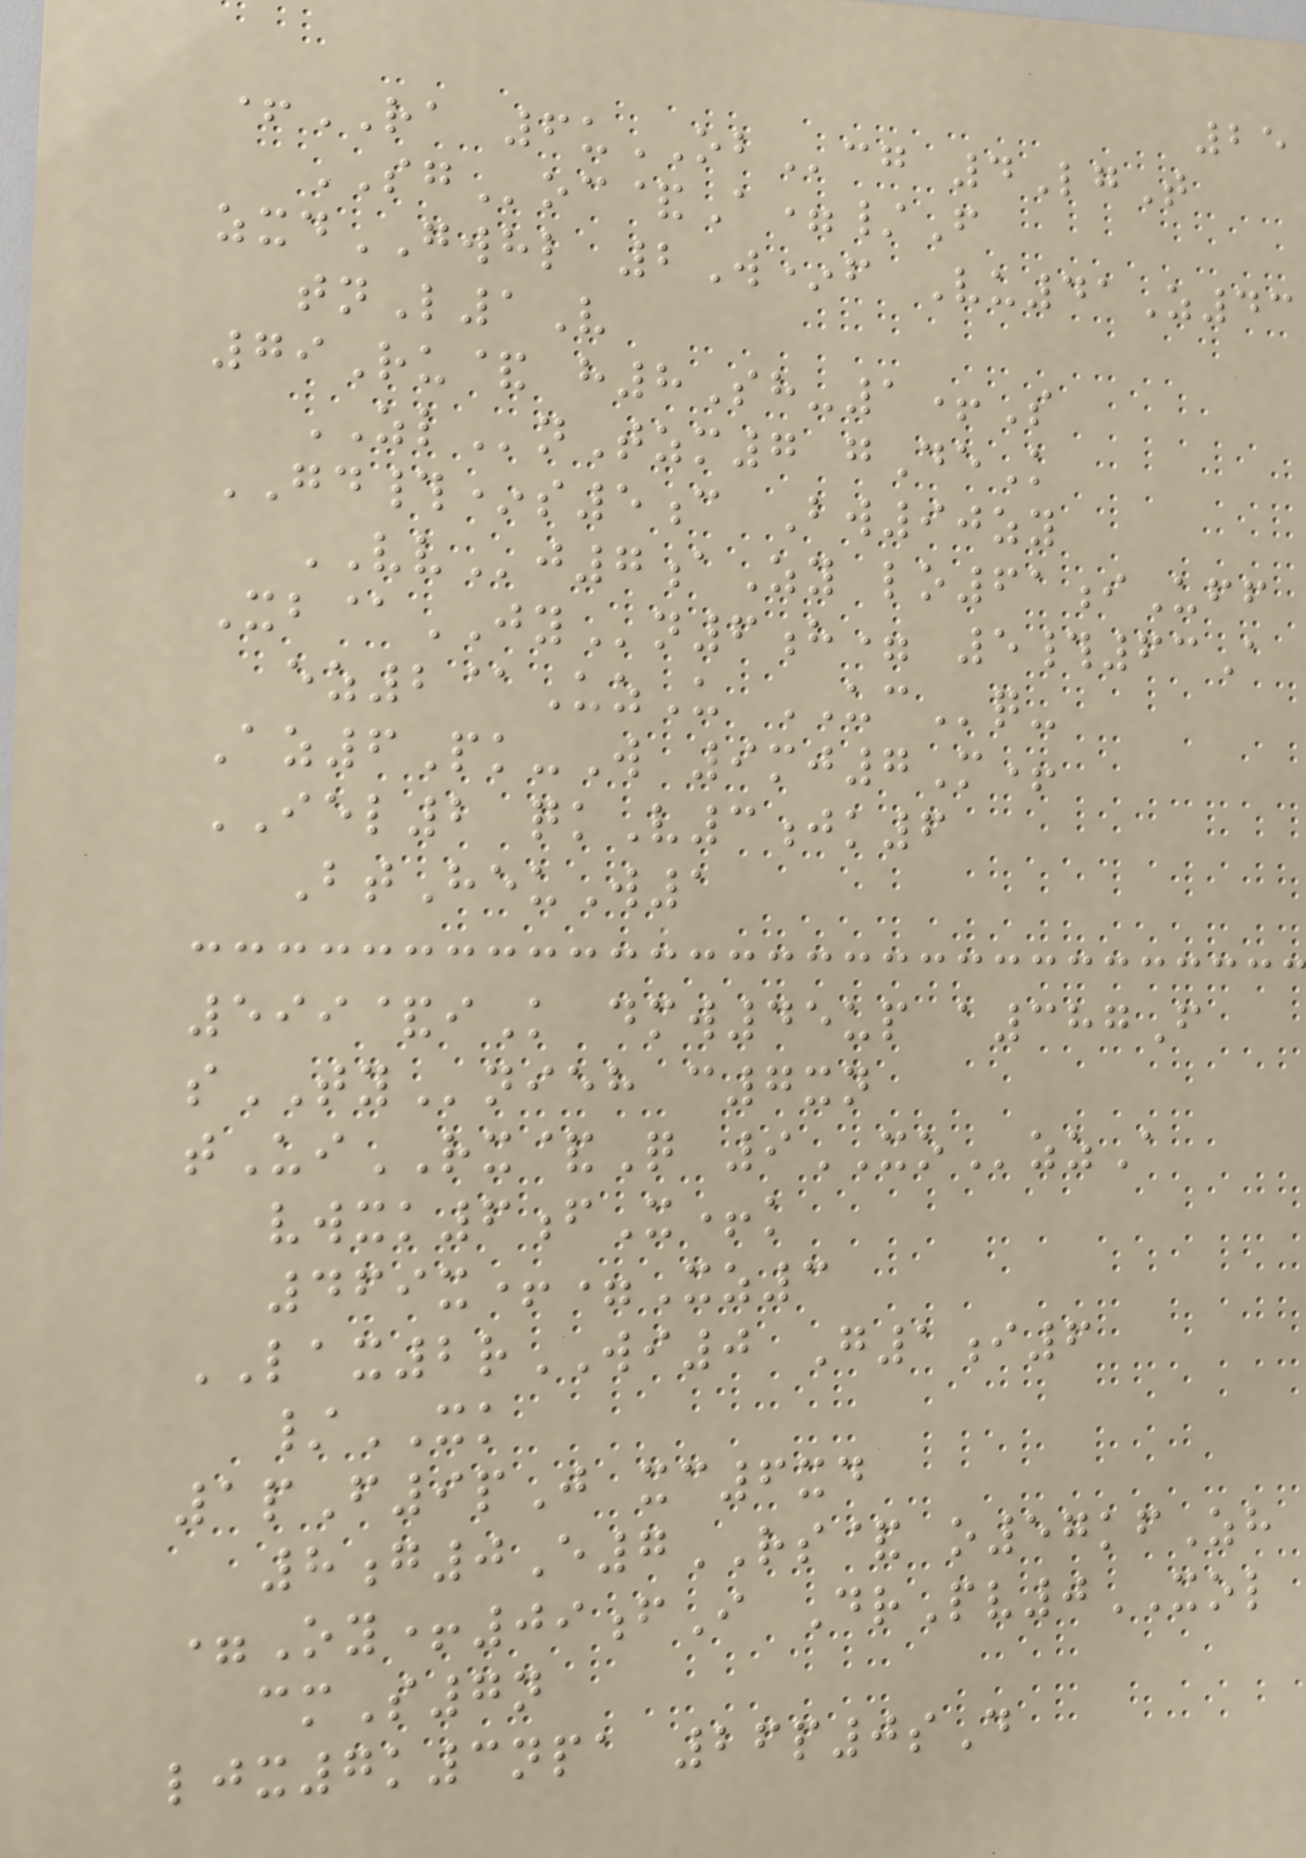25
+RA 6uOBcg 4LgT
SGoc&A=/F
zxdGWHL 2W*f Vu41Z43
tnL1V
79Ru& h8Sh-1+S
ZLnTzm7 gDeK
GD#*s5c Bw90zy
VVj7aZy lo61iUff
Xb@JYn6h= 5#63A
ez2@UzU UCq-
Az6Pk-W 9mj7M+
IEL2 qkV3jk6
BtHeuW1
599&iK dmw45up a387F
sTYnieh c7xn
tUiRX&Q 9XOzzA
vwxk6fX+k
469x+=Xz3
LAX2rWI0 G1i6
/XK
1pF9pJ xc6xd
8g0E7RS& o57kfZh
=Oy+09fI DrPv0XOL
cmS7n
ljx7k3npa 26p0sD
